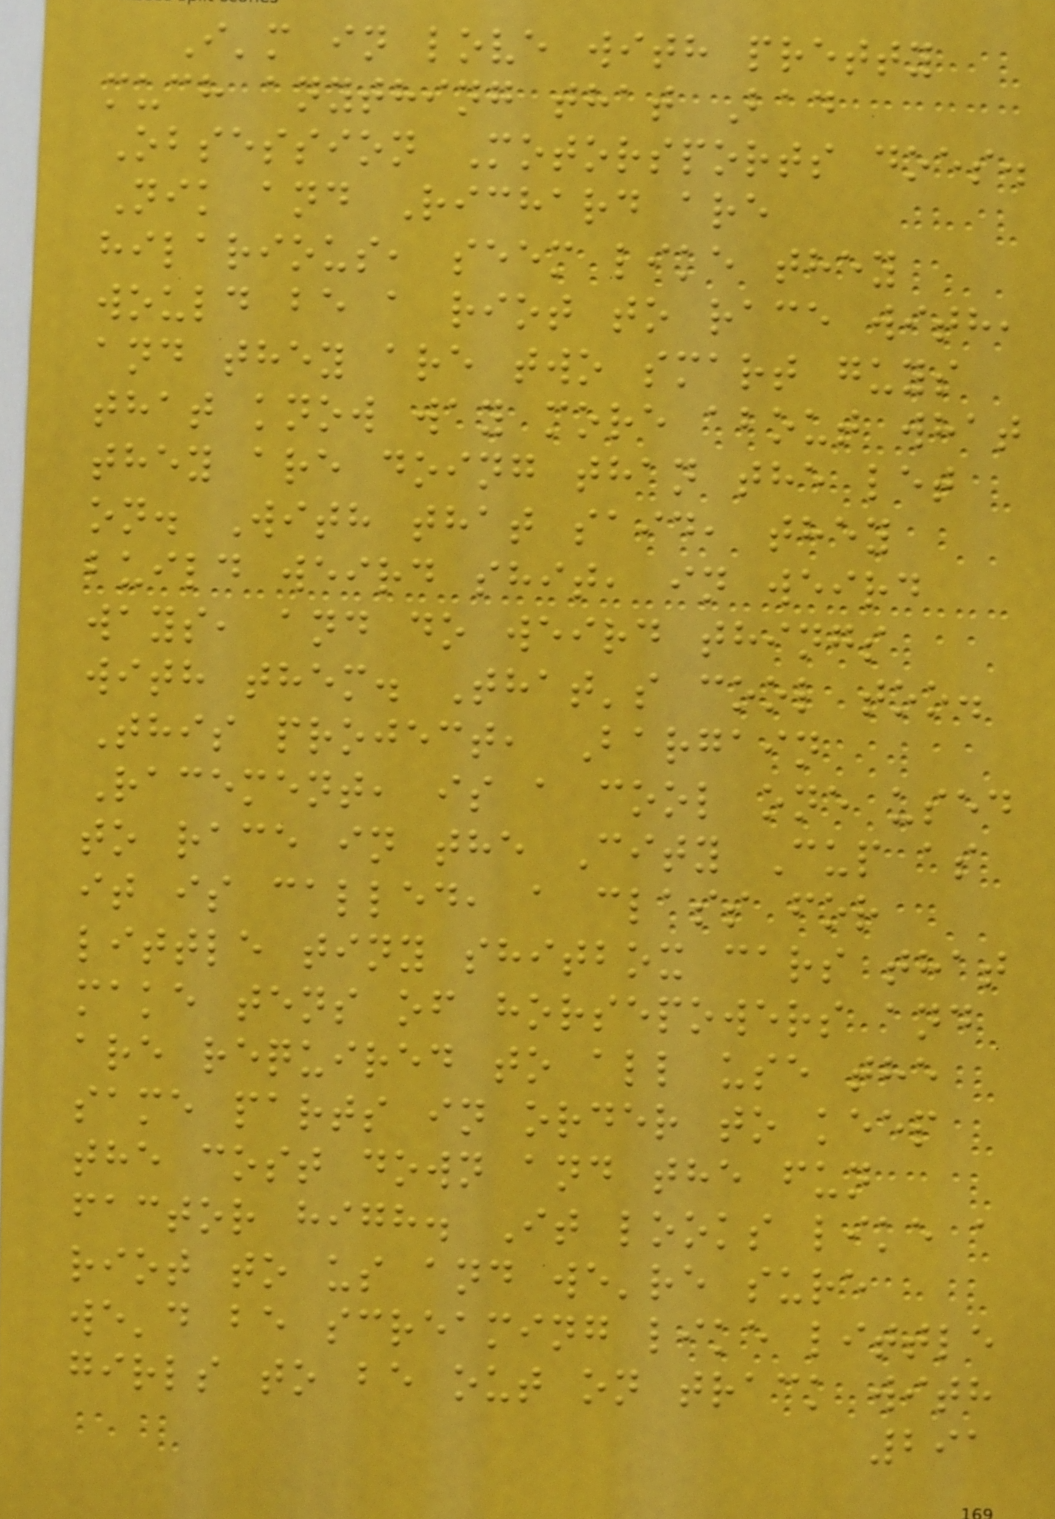I'm in love with pretty
much anything that Bad
Obsession Motorsports does.
Nik and Richard are
hilarious, seem like they
would be a riot to race with,
and they are two smart guys
that know way more about what
they are doing than the let
on. With that said, they
build weird shit, in weird
ways, and do weird things
with them. That's cool too.
This project, Bargain
Racement, is a cool one used
to race in the City Cup as
it is called, a class for
little tiny shitbox cars that
make tens of horsepowers and
are required to all use the
same parts in order to keep
the cost down and the fun
factor high. It looks like a
riot to us and we're sure
we'd be screaming like little
girls to be out on track with
291
